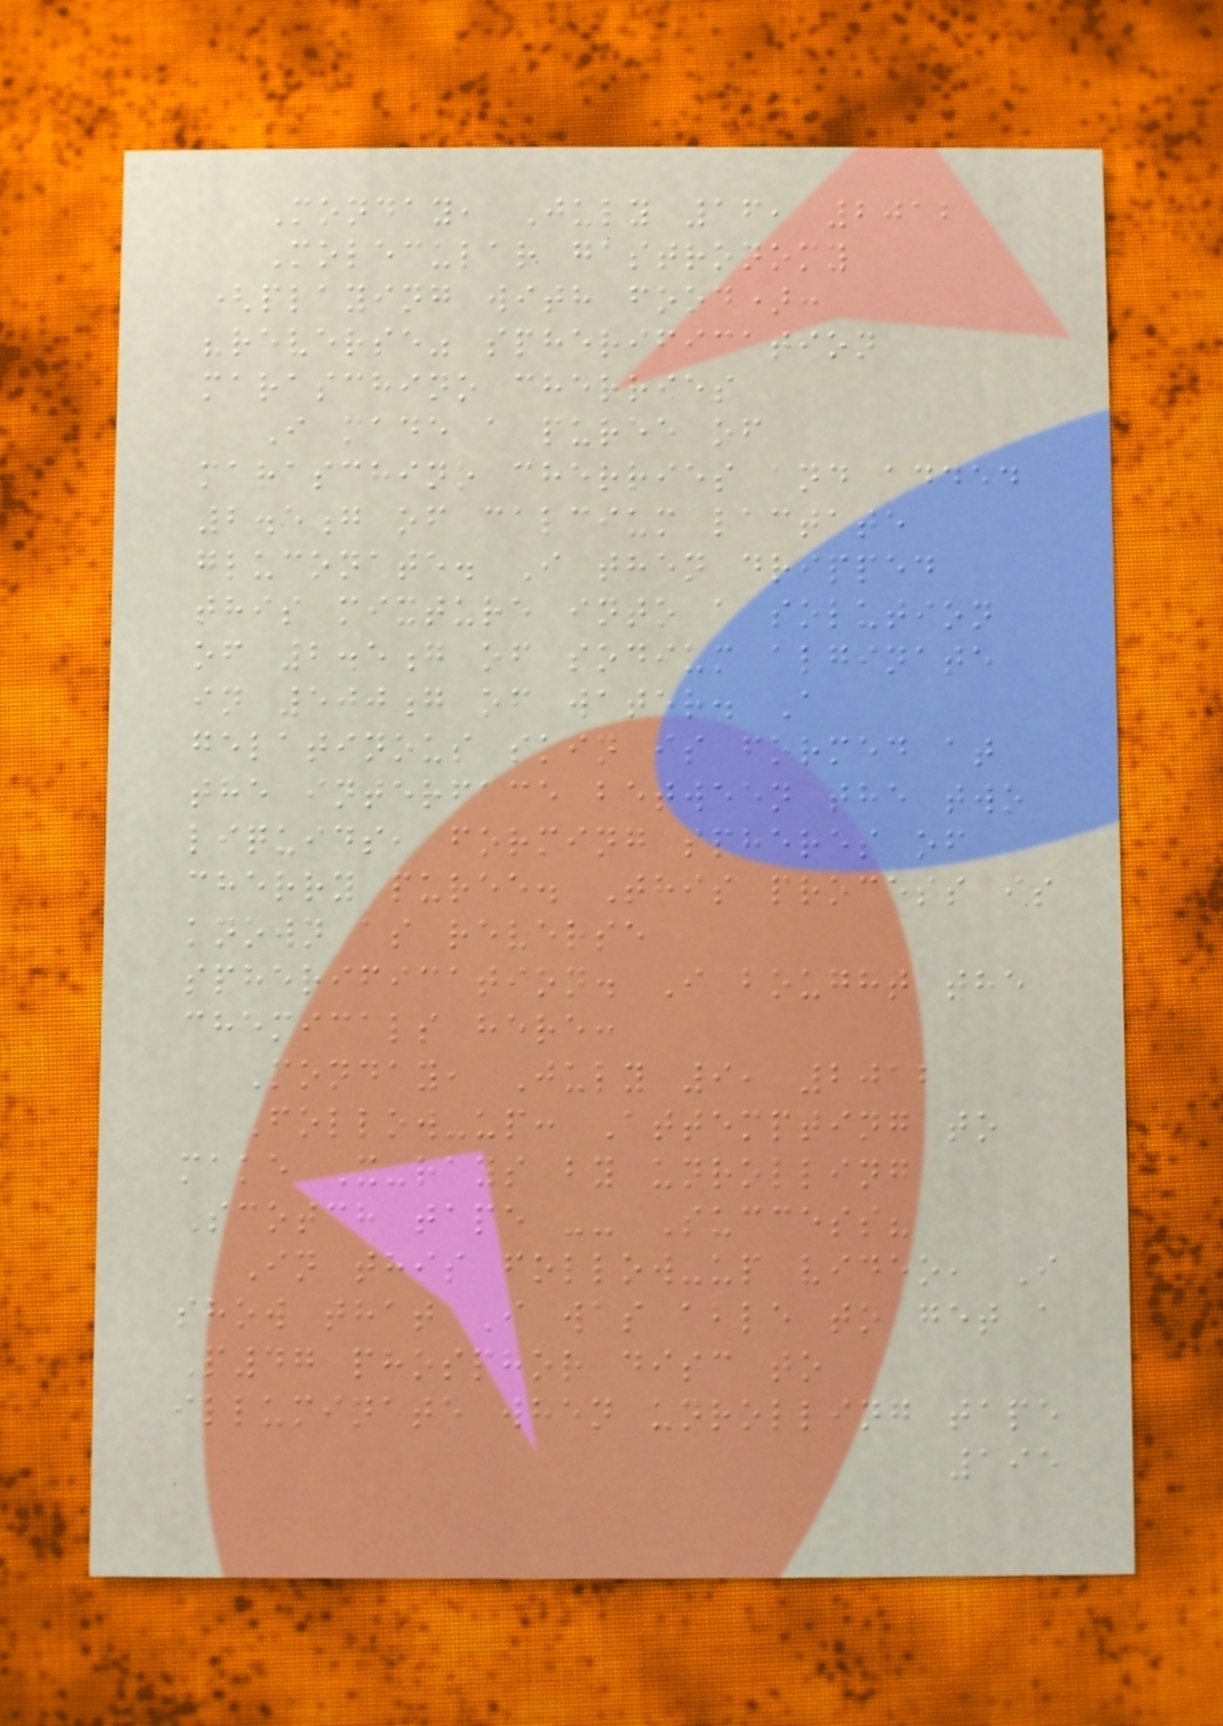Monday, July 16, 2012
Molecular gastronomy
(playing with food):
"reverse" spherification
maraschino cherries
I made a puree of
maraschino cherries and added
2.5g of calcium lactate
gluconate. I then dripped
this mixture into a solution
of 2.5g of sodium alginate
in 500g of water. A
gelatinous skin is formed at
the interface between the two
liquids, forming spheres of
cherry puree. This process is
known as reverse
spherification. I bought the
chemicals here:
Monday, July 9, 2012
Follow-up: Attempting to
make X-rays by unrolling
Scotch tape -- Success?
In this follow-up video, I
show that I was able to get a
P47 phosphor disc to
illuminate when unrolling tape
195
